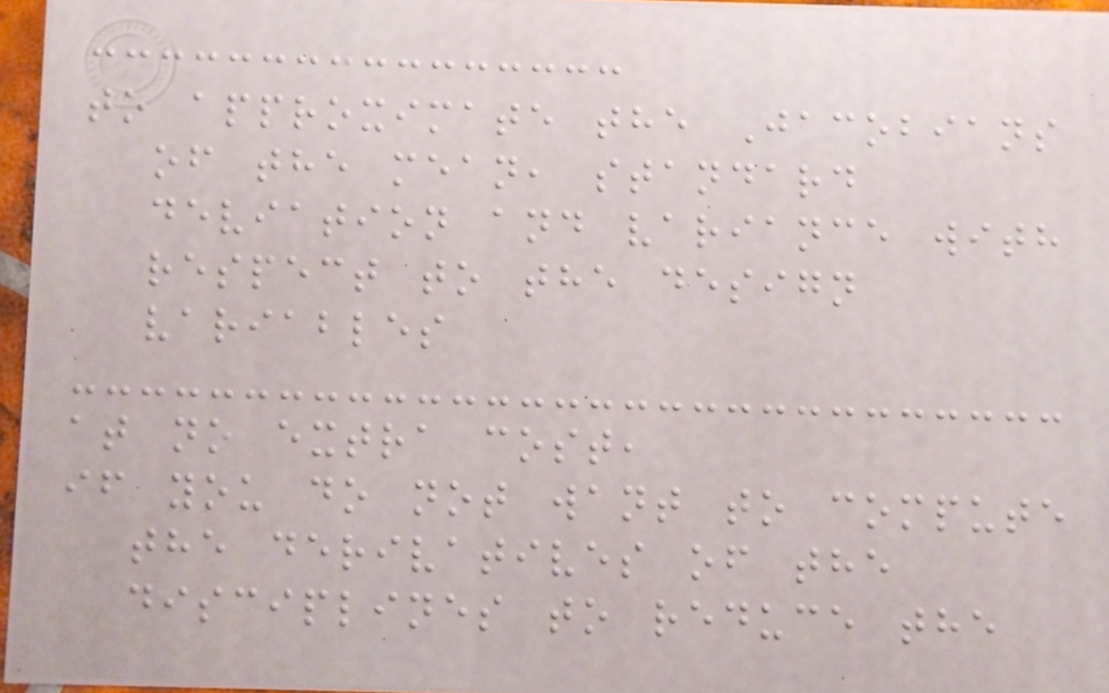to approximate the Jacobians
of the mean, standard
deviation and variance with
respect to the design
variables
at no extra cost,
if you do not want to compute
the derivatives of the
disciplines to reduce the
